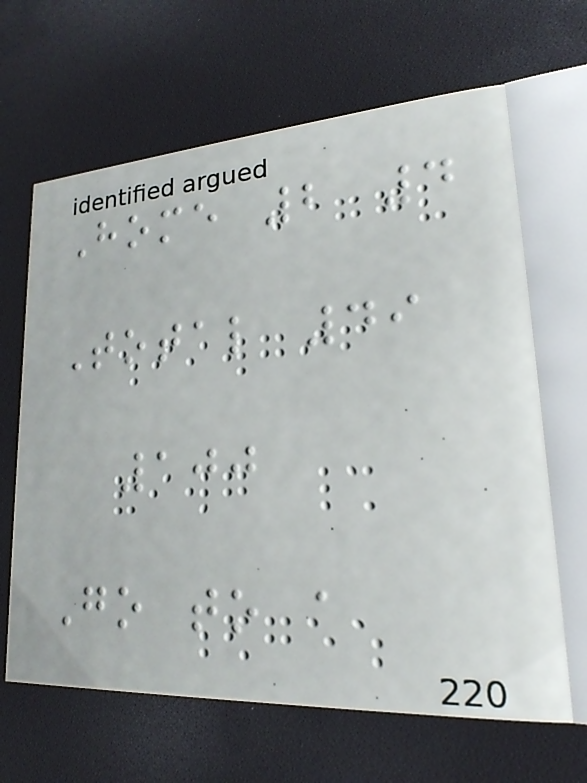Home 2 4
Total 49
100
Go to a
